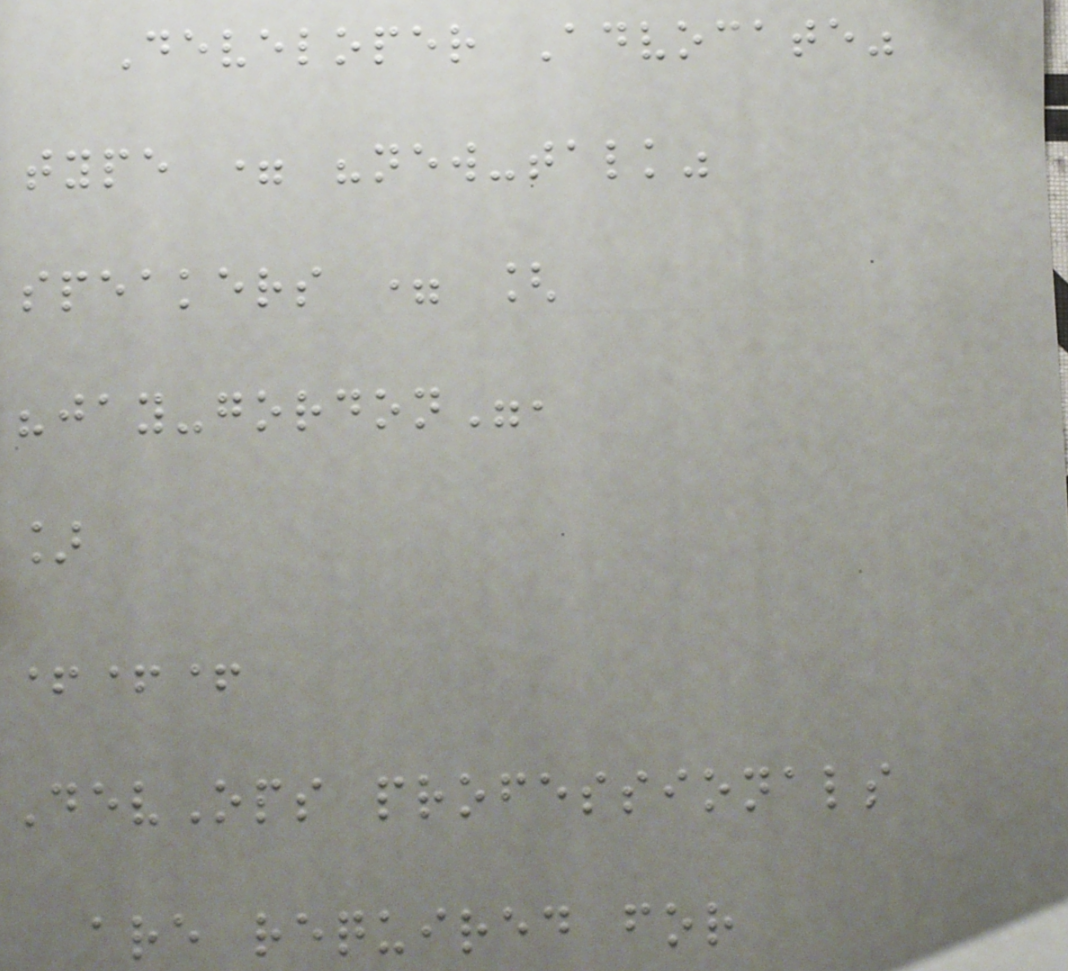Developer Advocate"
type = "new-talk"
speakers = [
"jay-gordon",
]
+++
DevOps professionals
are required for
